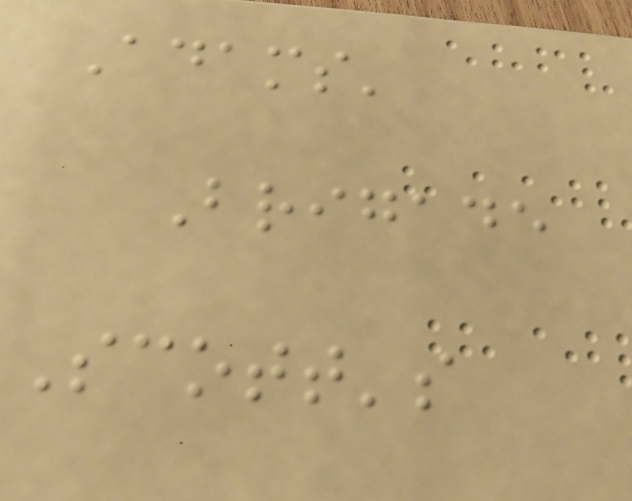Adams'
Brigade
Scott's
